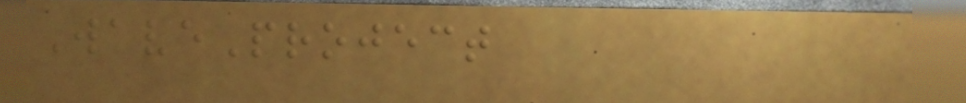WaveProject
